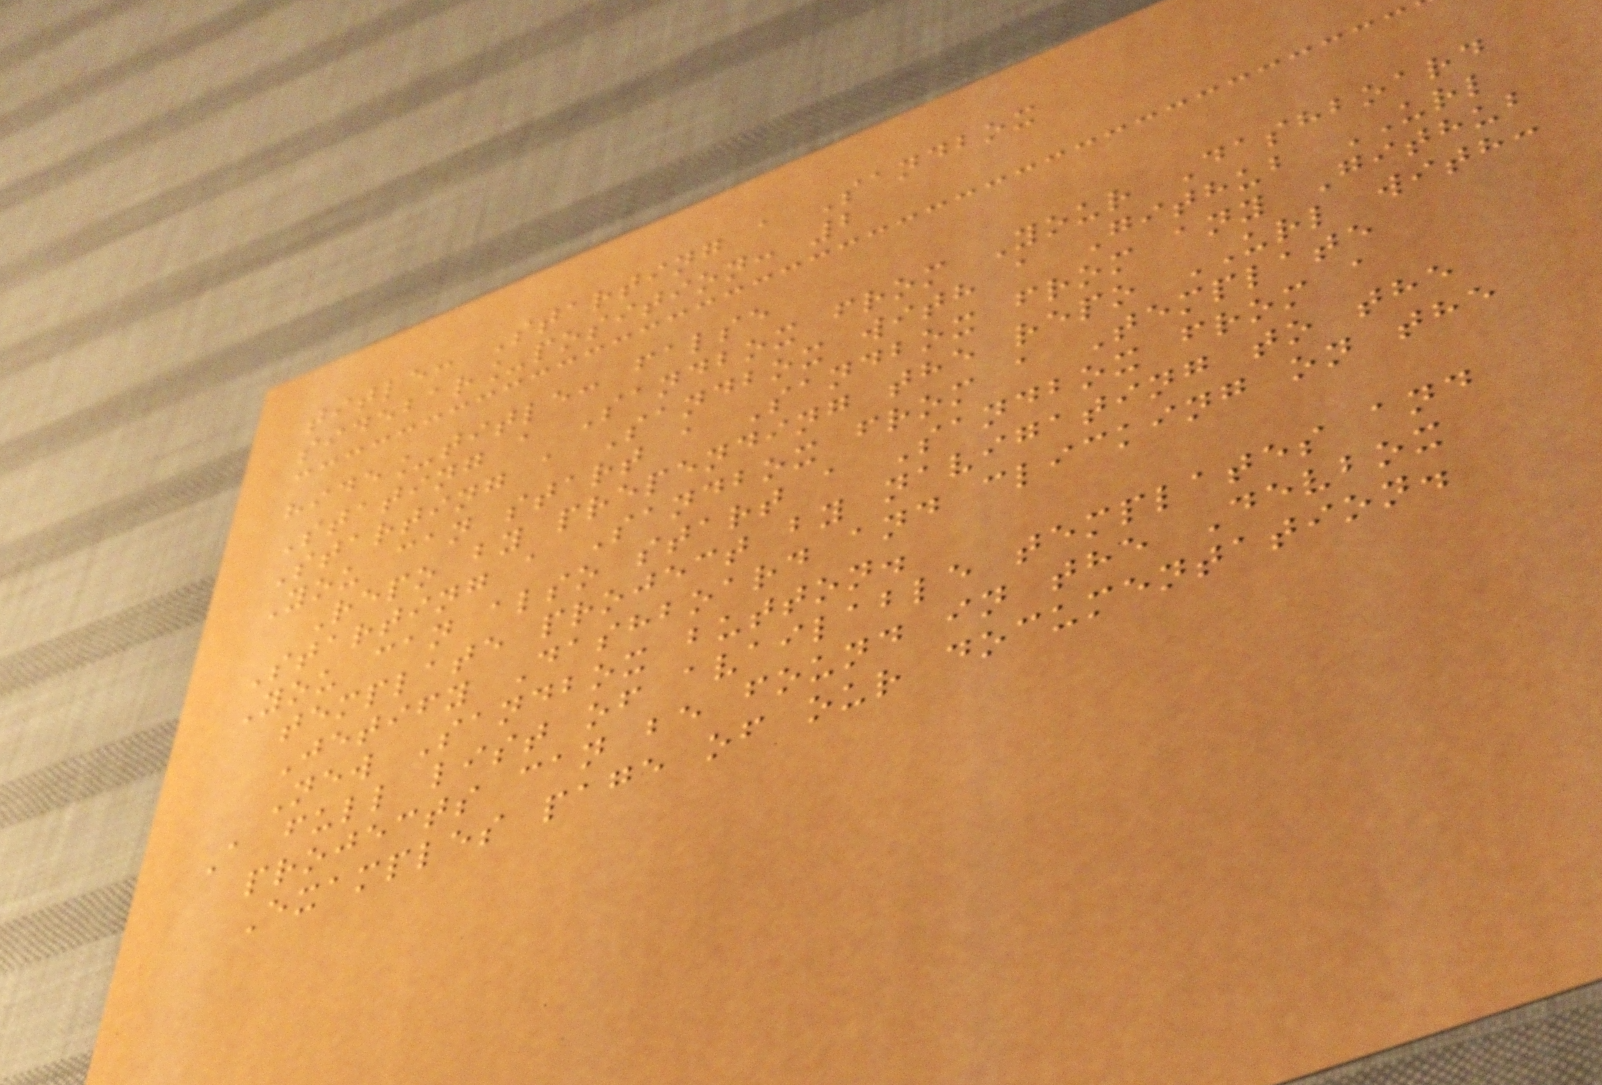title: Starting a Sandbox
sidebar_position: 2
hide_title: false
Stating a Sandbox from Your Dashboard
Starting a Sandbox with a Github URL
You can start a Sandbox from any Github
Repo by prepending the repo URL with:
Starting a Sandbox from a Template
You can also start a Sandbox from a
template project by navigating to the
Jetify Dashboard and clicking on the
New Sandbox button.
A full list of available templates and
projects can be found in the Devbox
Examples page of our documentation.
